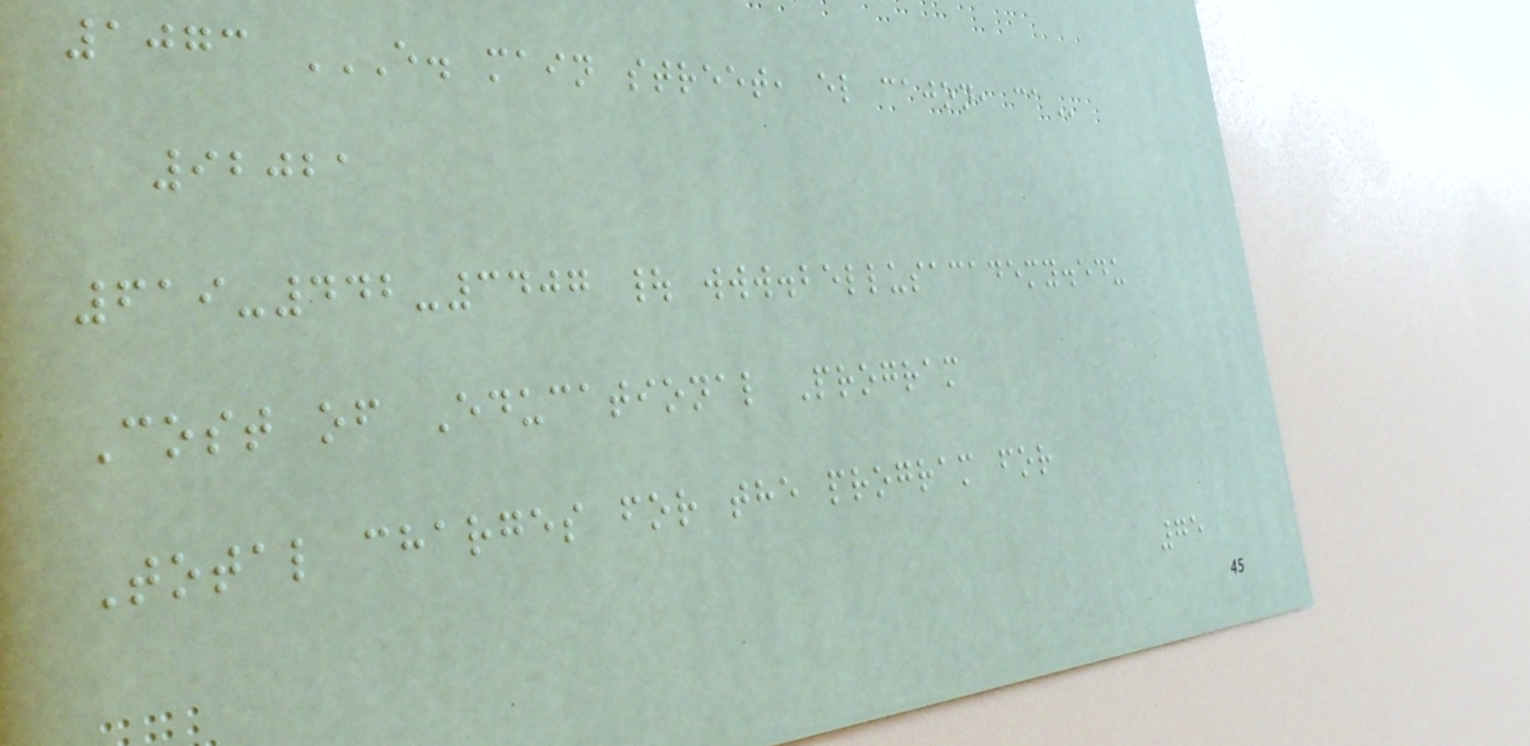1073 E. MAIN STREET, EL CAJON, CA
92021
619-442-3407 | www.bellusacademy.edu
Cost of Educational Program
Total charges for the program for
75
